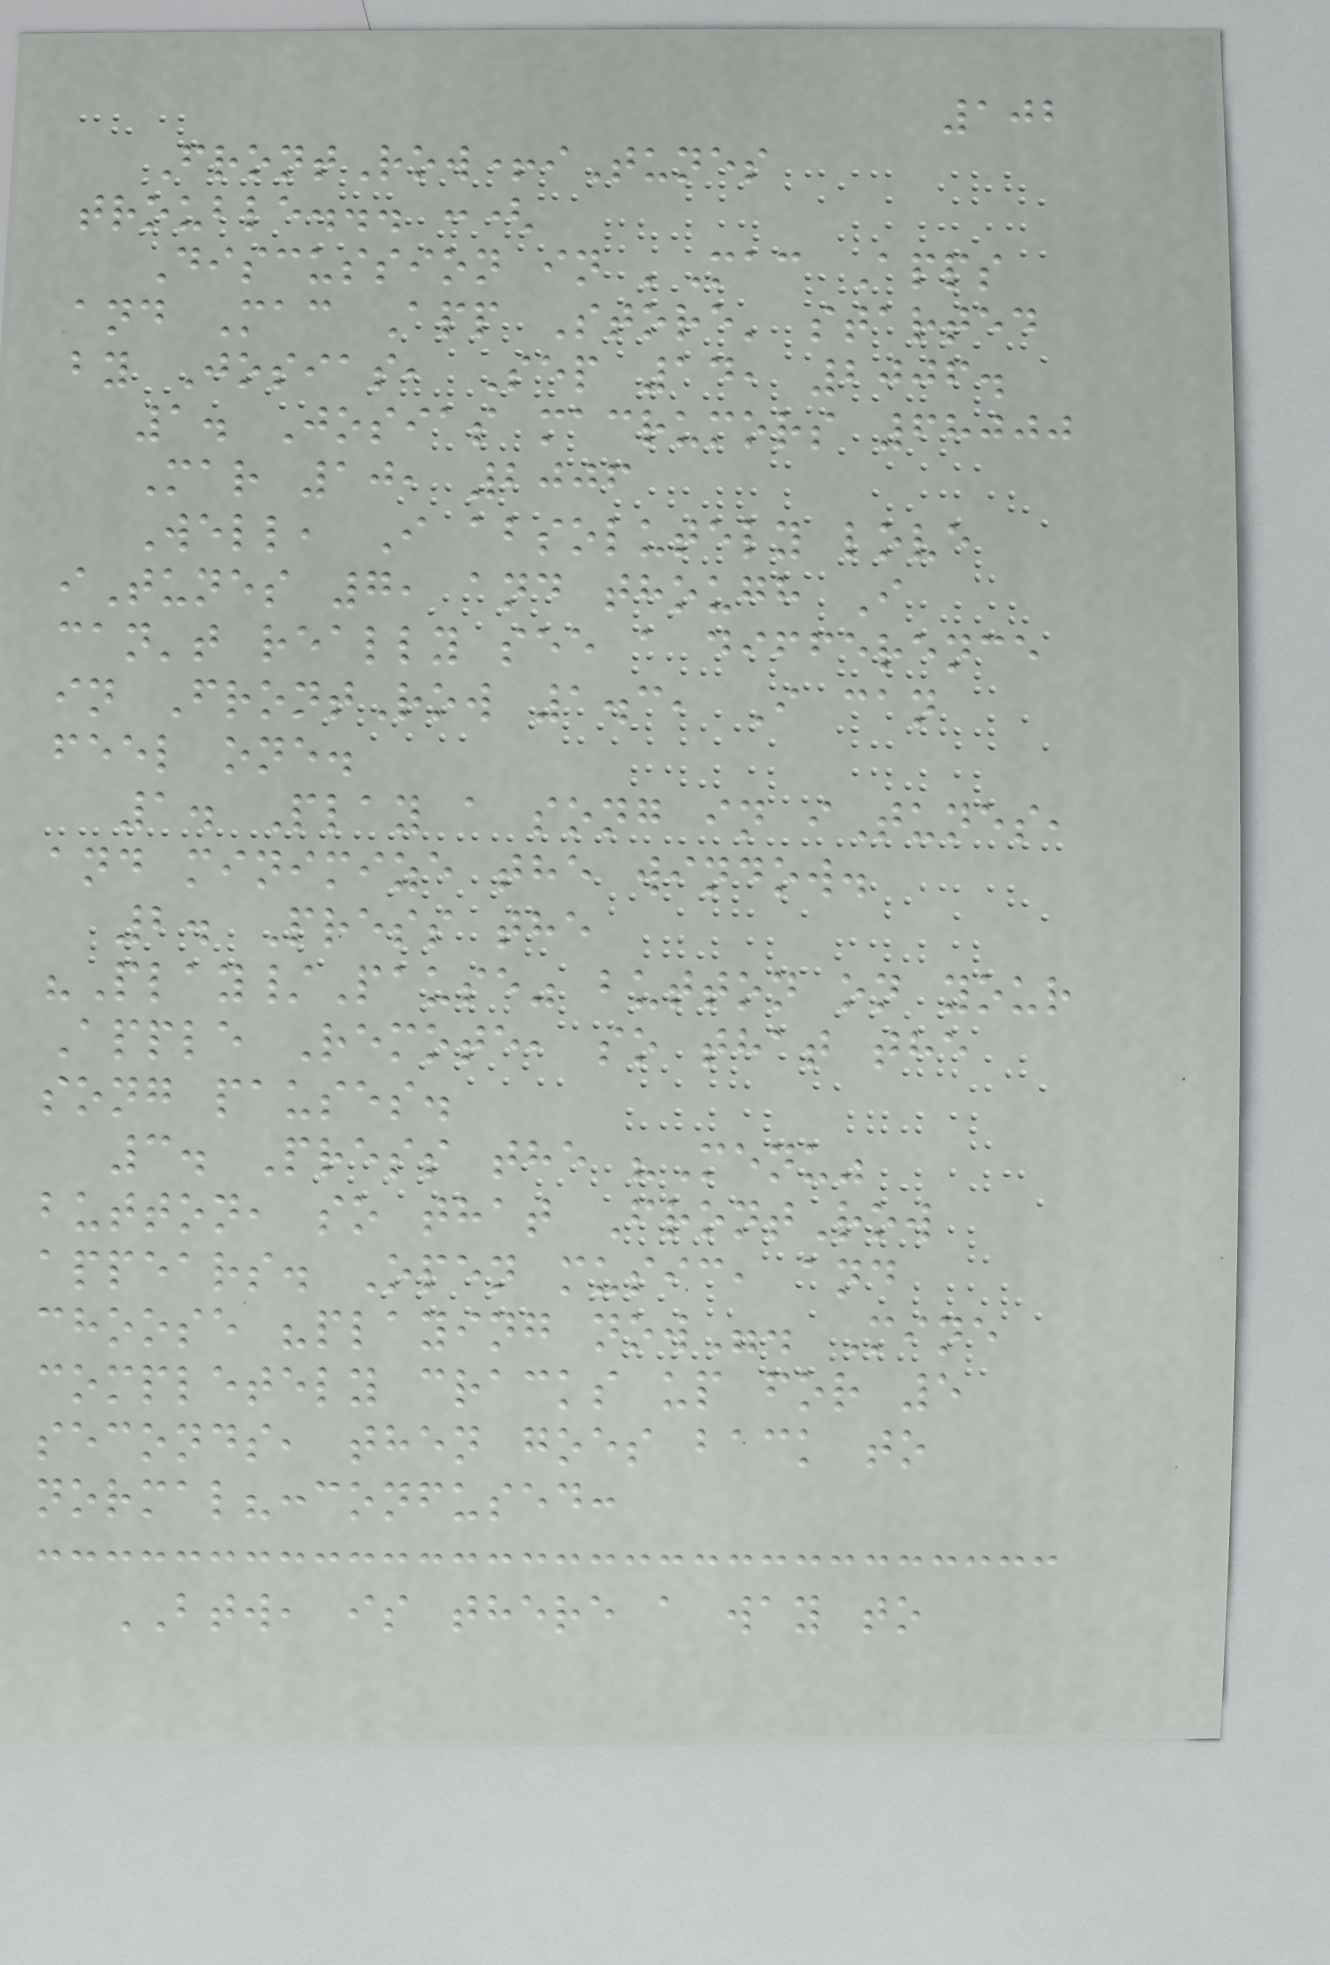102
FrontRow+iTunes
trouble... :(
Discussion in 'Mac Apps
and Mac App Store' started
by Josias, Sep 14, 2006.
1. Josias macrumors 68000
Mar 10, 2006
Well, I absolutely love
iTunes 7, and though I
can't really see a difference
in FrontRow 1.3, I can
feel one.
1. Play a song in iTunes,
and minimize the window.
2. Press the
"Play/Pause" button on your
Apple Remote, so that the
song pauses.
3. Press the "Menu"
button, so that FrontRow
appears. Open music, and
choose "playing now". Mine
completely cracks up for 5
seconds, then goes back to
normal?:confused:
BTW, is there a way to
